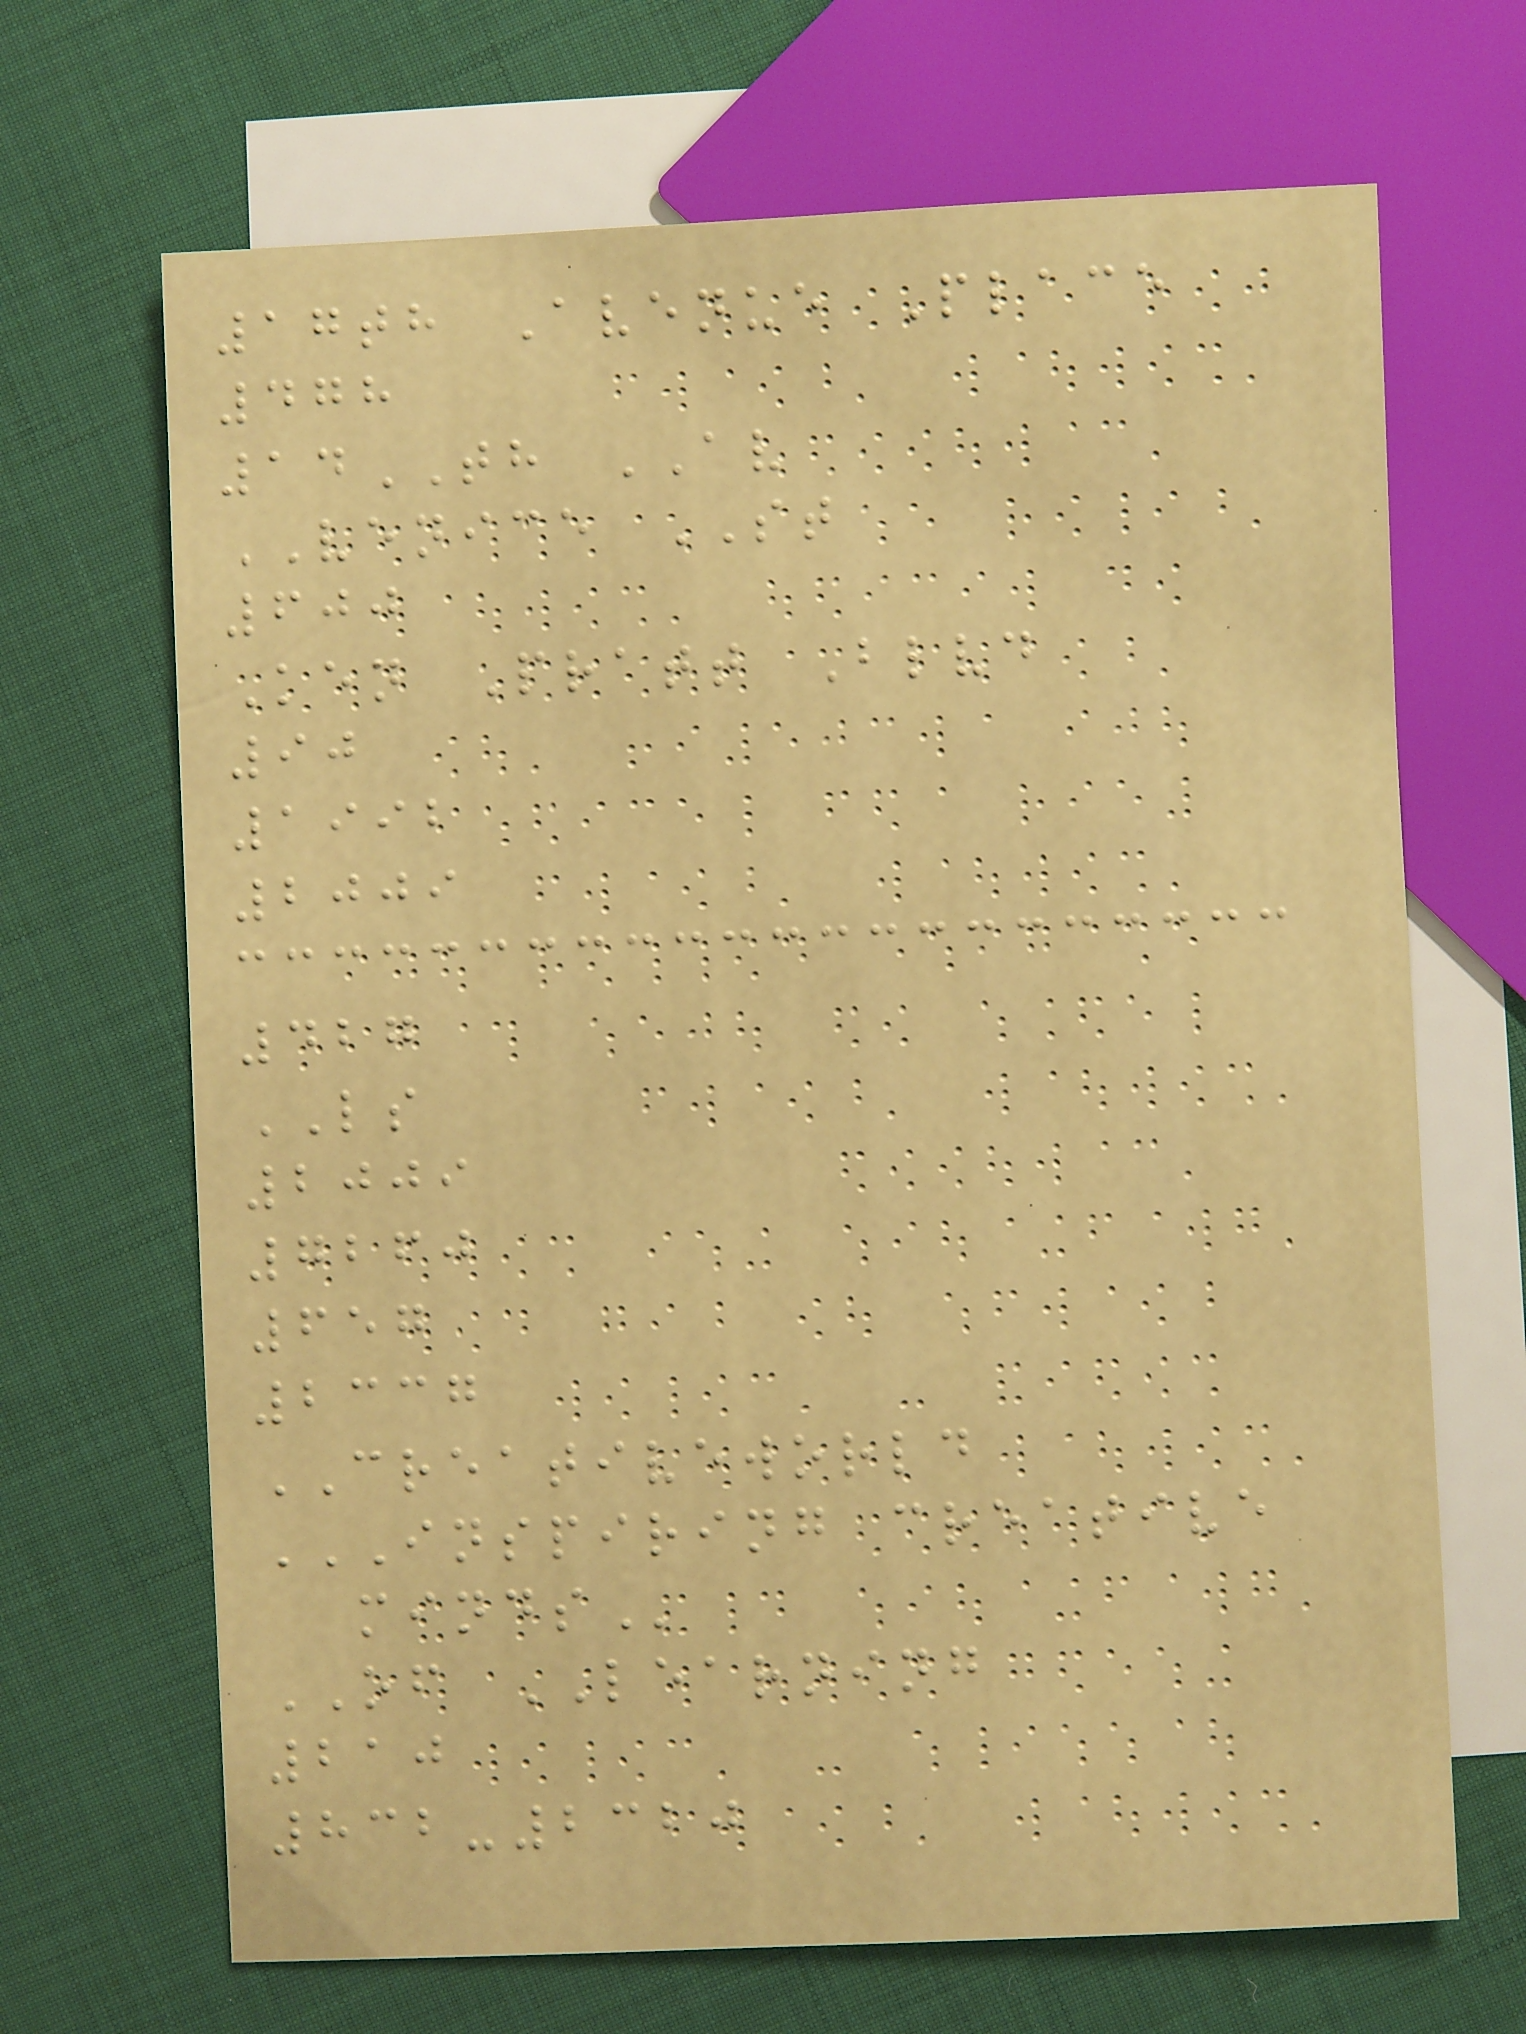17th Avenue Place
478
14TH AV
VENICE ST
600
Ken Pratt Blvd
90
1992
2009
427
LS
2009
7260
657
2337
CREATIVEWORLD
INSPIRING CREATIVE
MINDS
OF LEARNING
210
832-2320
